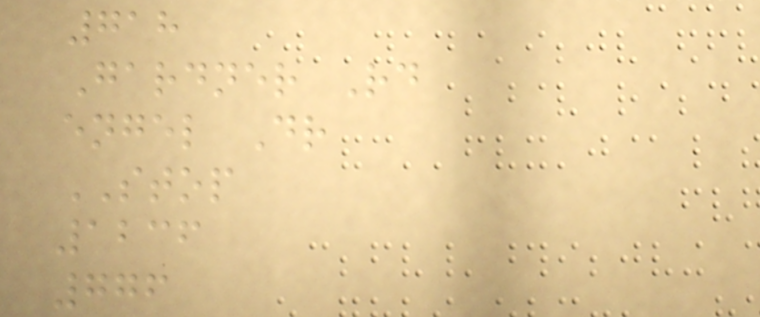718
Gardner Rd
engel Dr
STOP
1236
776
